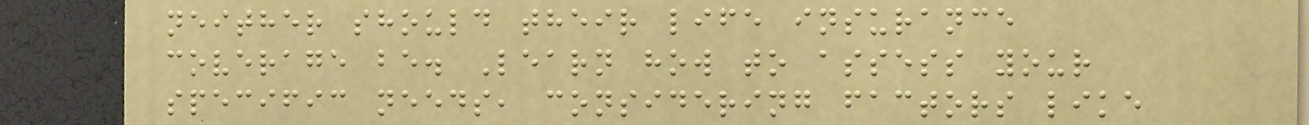neither should their life insurance
coverage be. Learn how to assess your
specific needs, considering factors like
